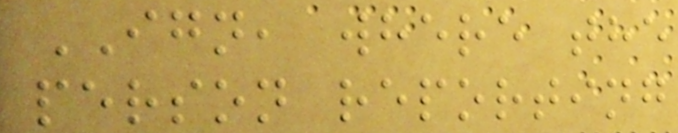IGN, where the
person reporting
